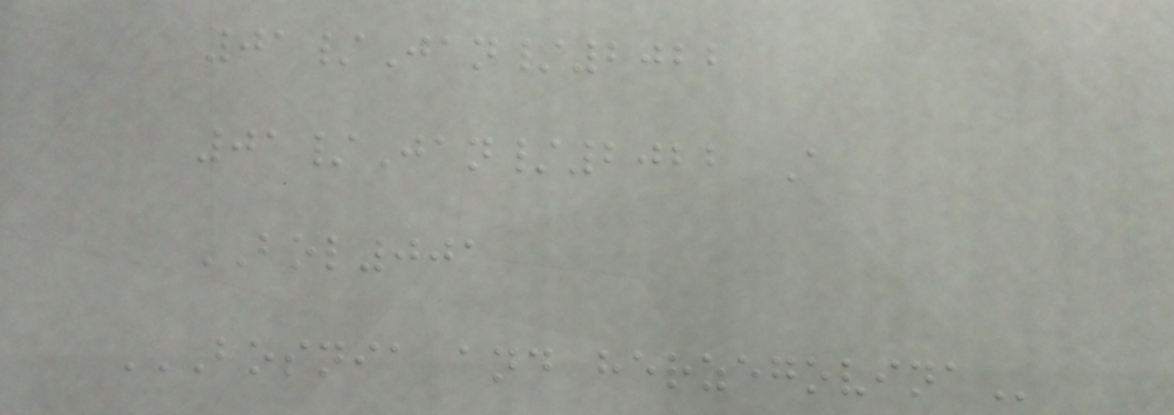01/Jan/2022
01/Jan/2022 A
BOL001
BOSNIA AND HERZEGOVINA
